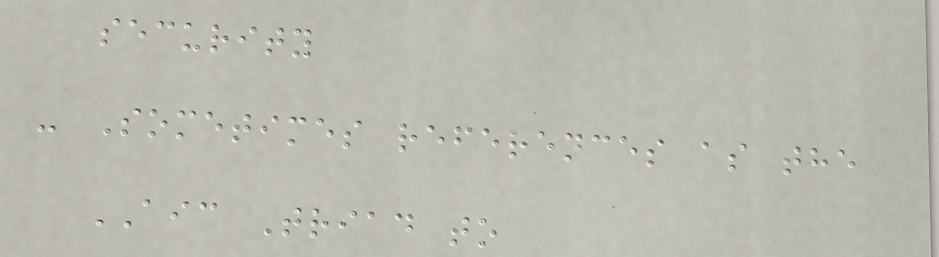security
- Sometimes references as the
AIC Triad to
